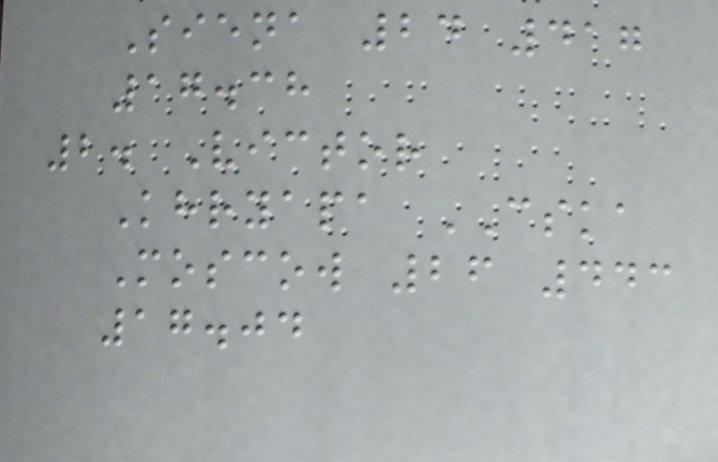Siena 24 417
17.38
2. Victor
Khryapa CSKA
Moscow 26 443
17.04
